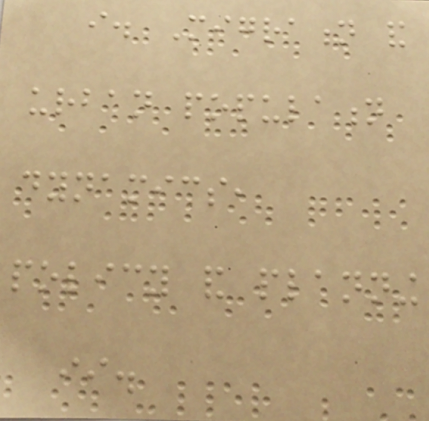i. Migration and
urban population
dynamics,
policy and planning
ii.
